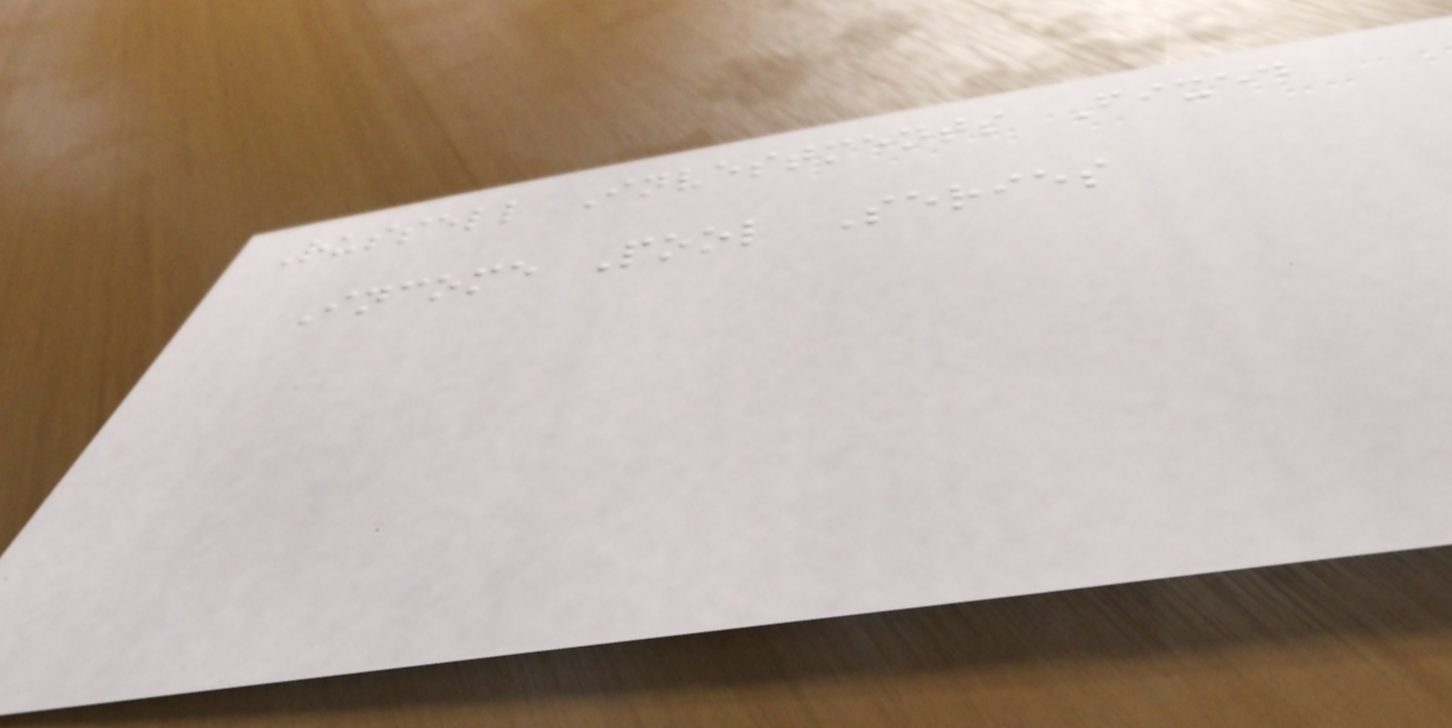Russell Investments Fixed
Income Pool Series
